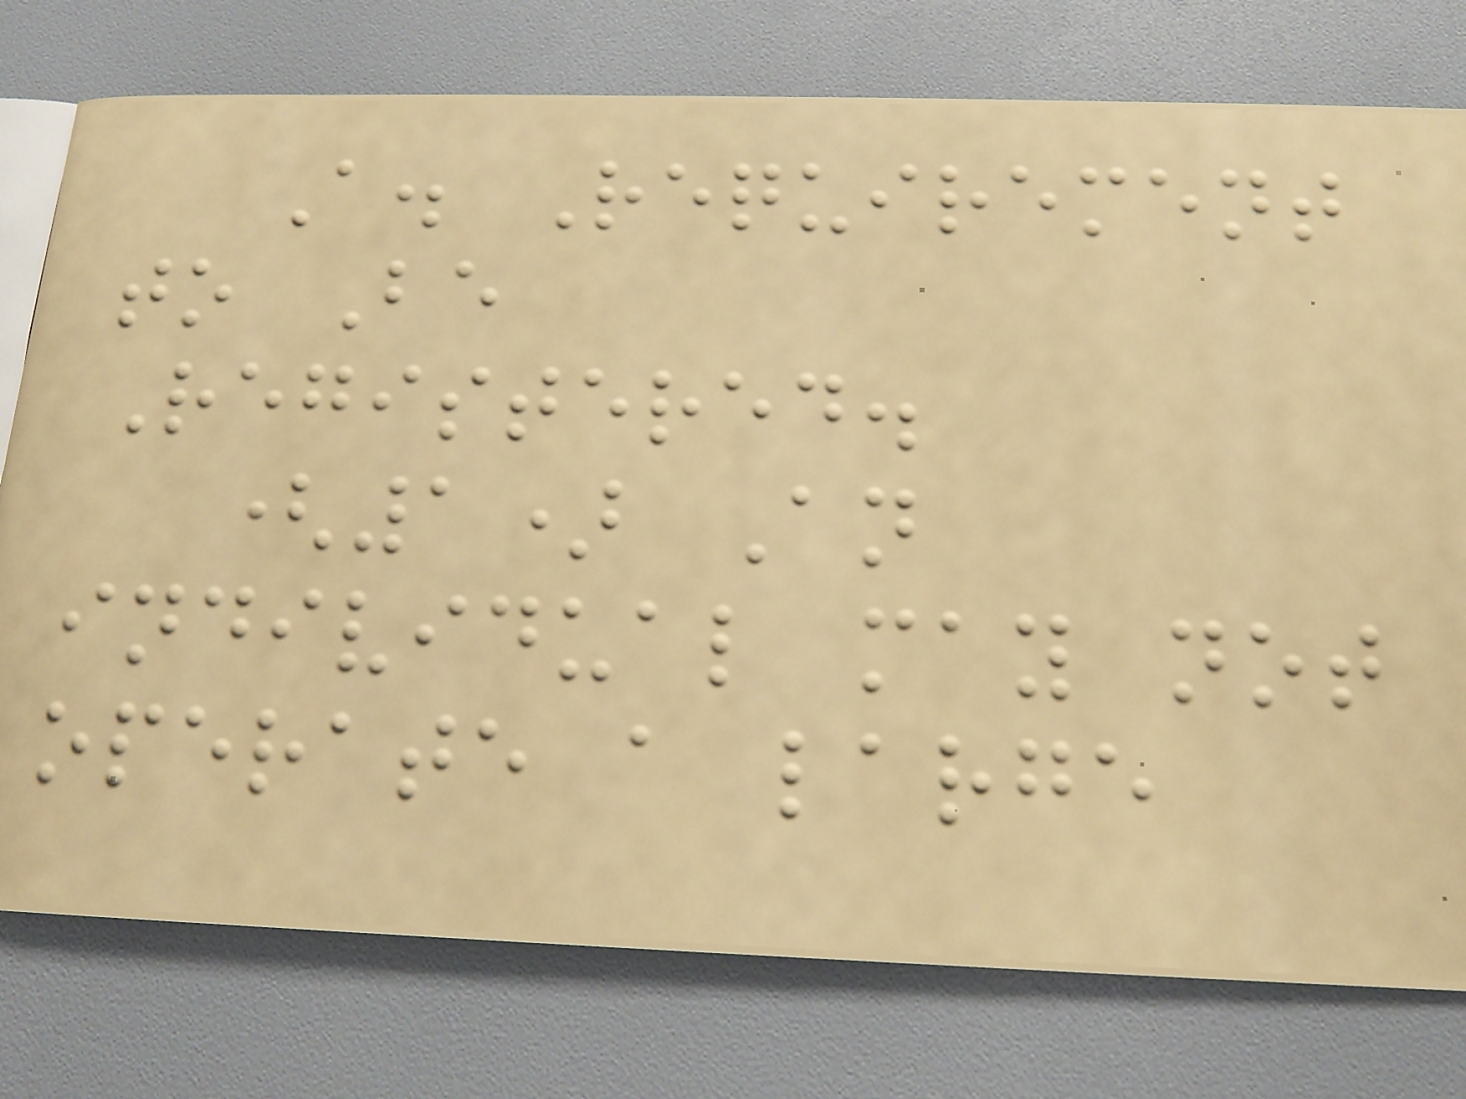A. Requirement
to Be
Registered.
(1) An
individual may not
operate a large
